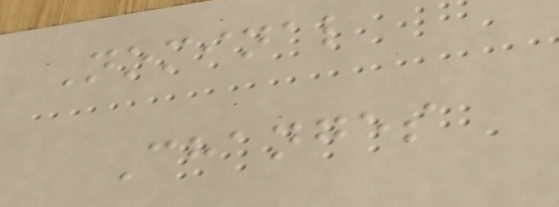Nominal
Changes
